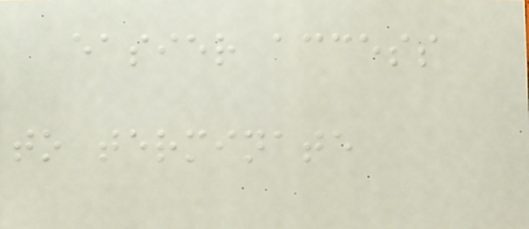easier access
to terminate
